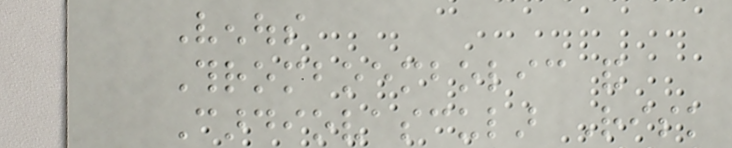Venous
Thromboembolic and
Cardiovascular Risk
